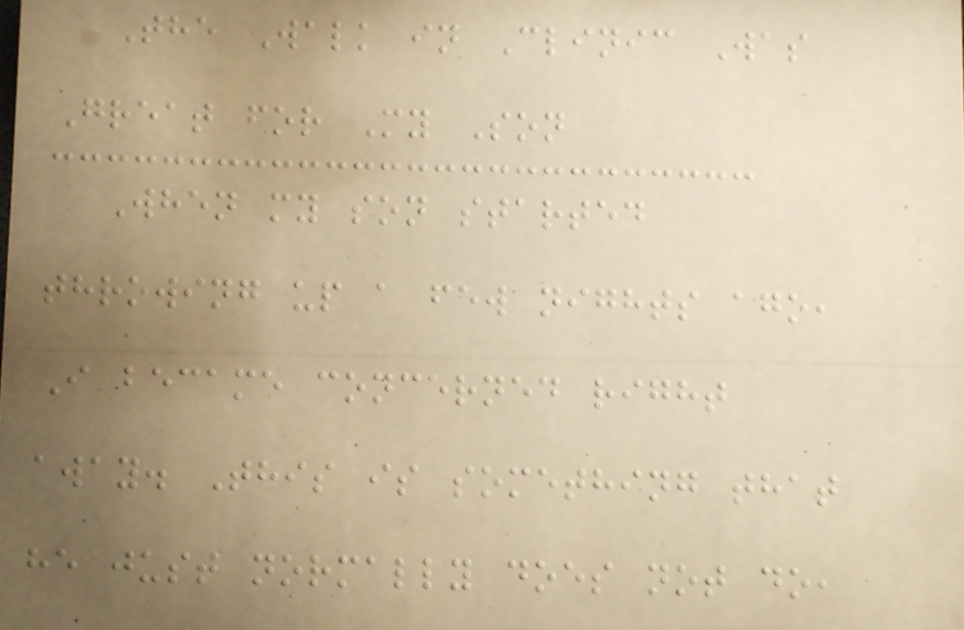The Walk in Clinic Was
Great for My Son
When my son started
throwing up a few nights ago,
I became concerned right
away. This is something that
he just normally does not do,
